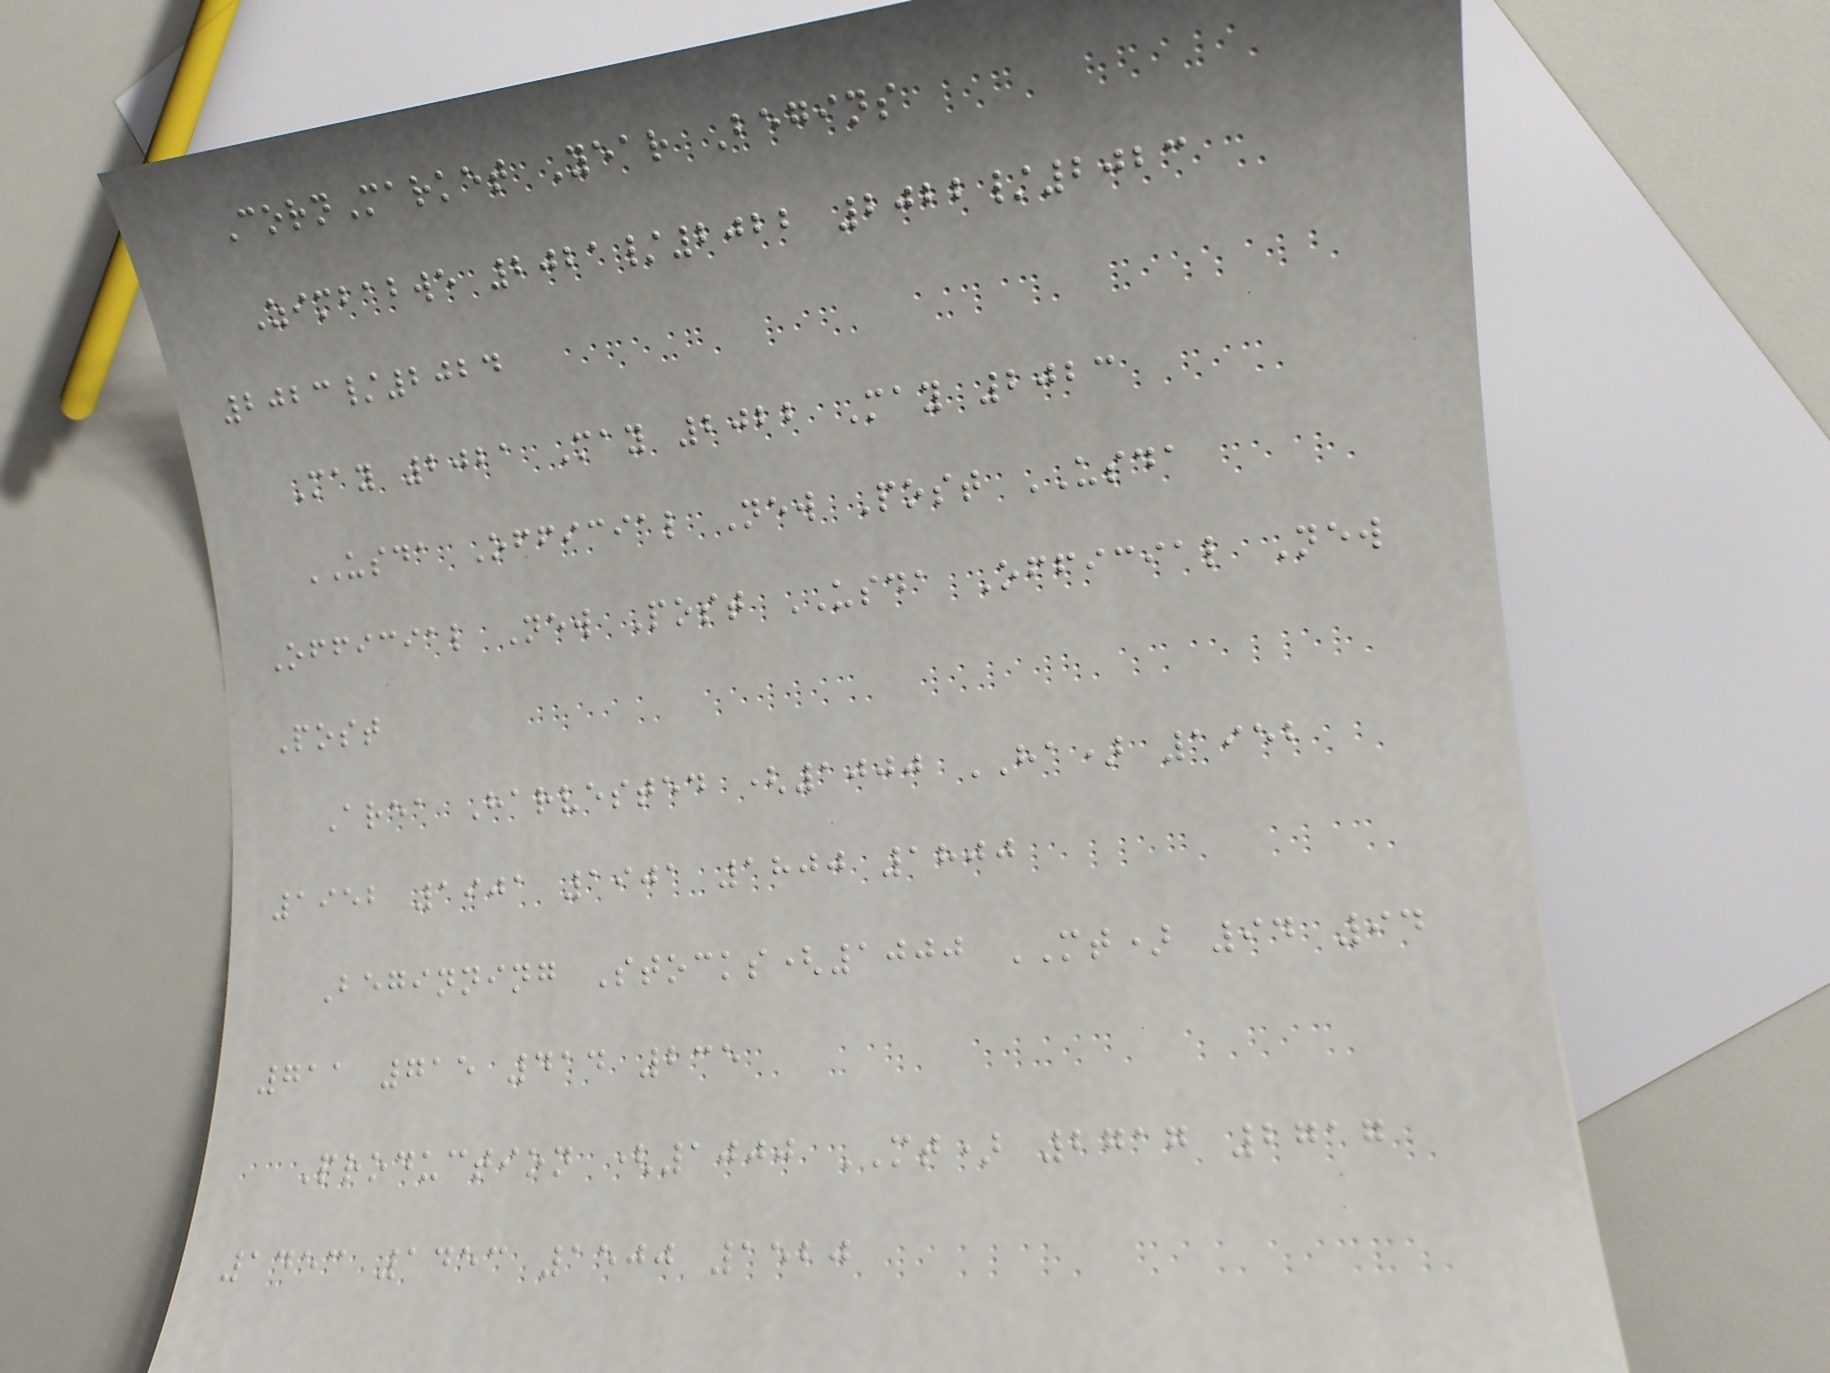CornMarket Year Begins
Zimbabwe 2021/2022 2022/2023
2023/2024
May 2021 May 2022 May 2023
USDA Official New Post USDA
Official New Post USDA Official New
Post
Area Harvested (1000 HA) 1952
1952 1901 1901 1800 1800
Beginning Stocks(1000 MT) 94 94
711 715 414 235
Production (1000 MT) 2717 2717
1453 1453 1500 1520
